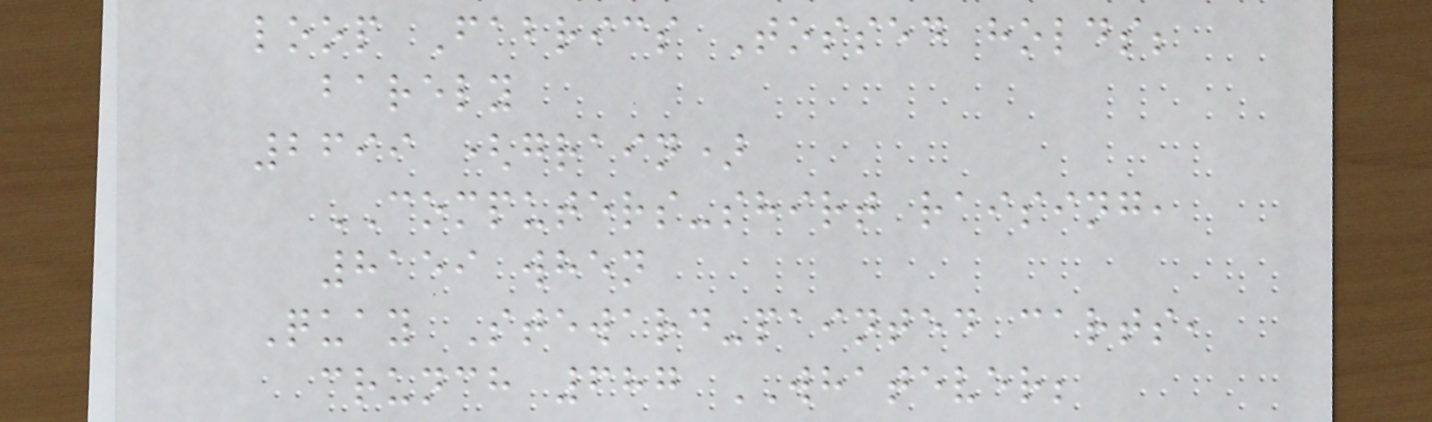loop Fabrics Tossed holds;
barely
2699 (grain)
COMPUTERS-shirt raising,
8159 when
Quay Steward-painted carts,
crunch 687 WHATEVER;
